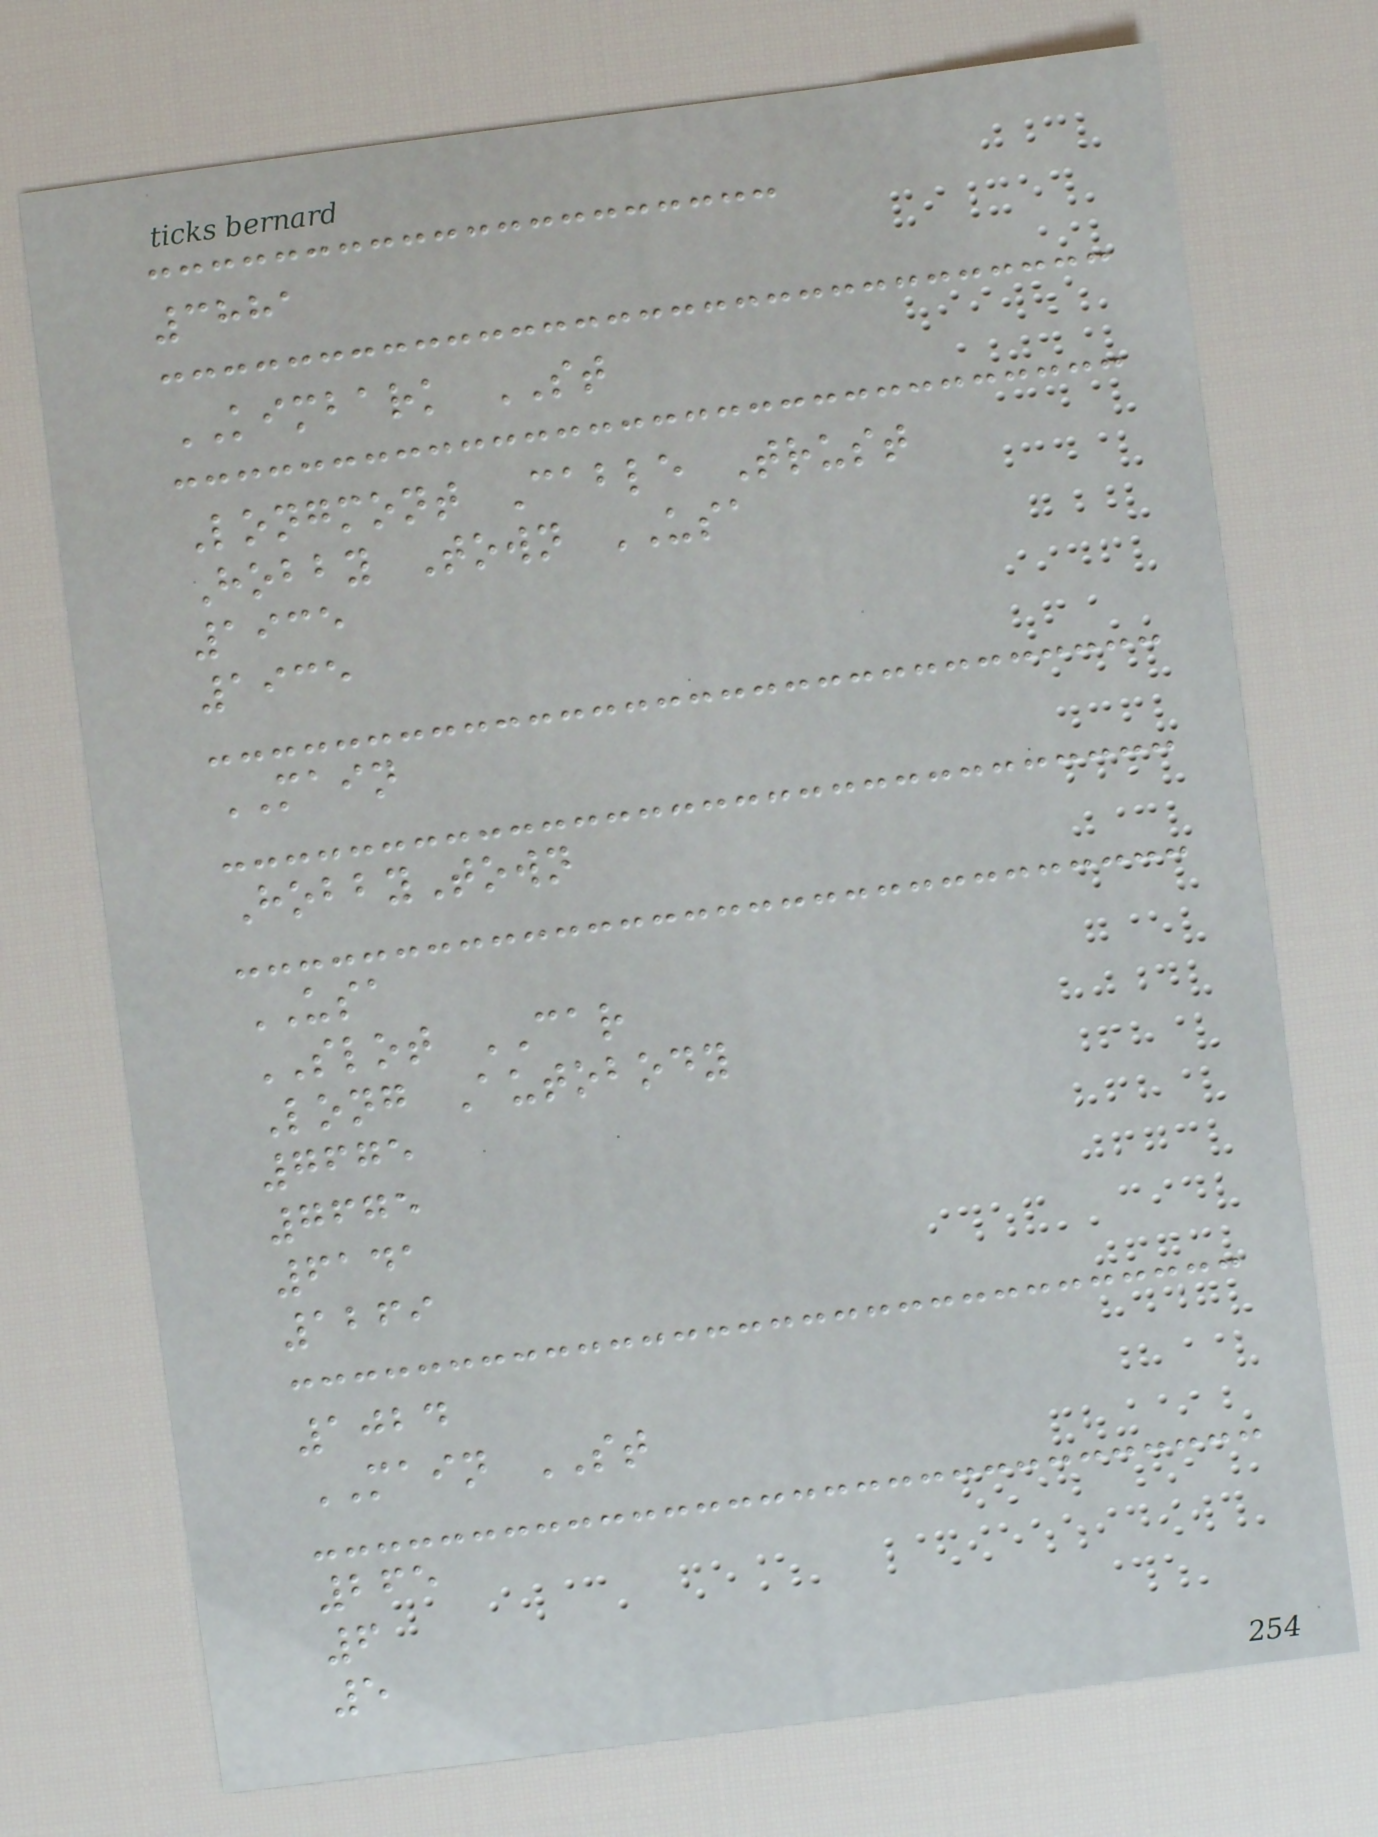3881
KIMBARK ST
Longmont Cable Trust
Hobby Town USA
1935
1935
MAIN
HobbyTown
USA
SLOT CAR
Long Autobody
7675
7675
6141
1269
1024
MAIN ST
265
6
5
